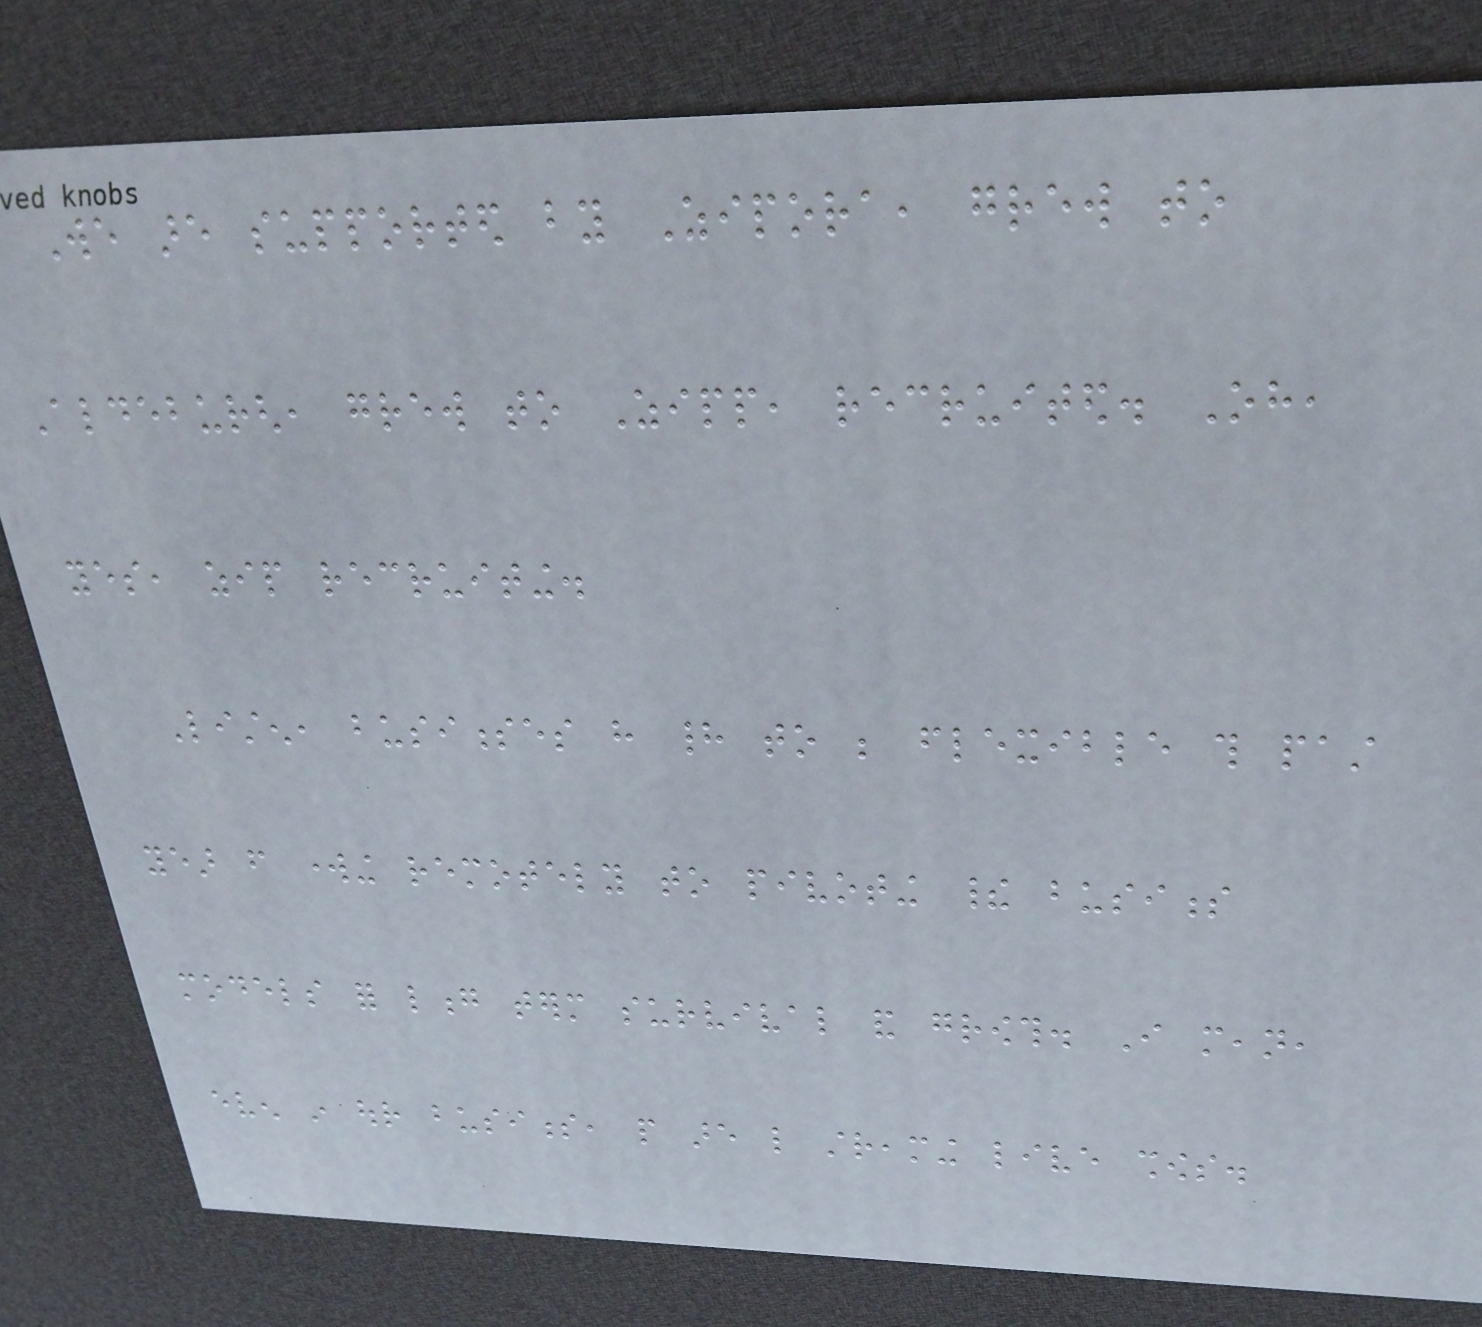We are supported by Zipora, grew to
Aldeburgh, grew to Zipp, recruited. Oh,
yes, zip recruiting.
Listen, businesses have had to be flexible this past
year from working remotely to pivoting their business
models for long term survival and growth. I mean,
even in our business, people are like streaming live shows.
